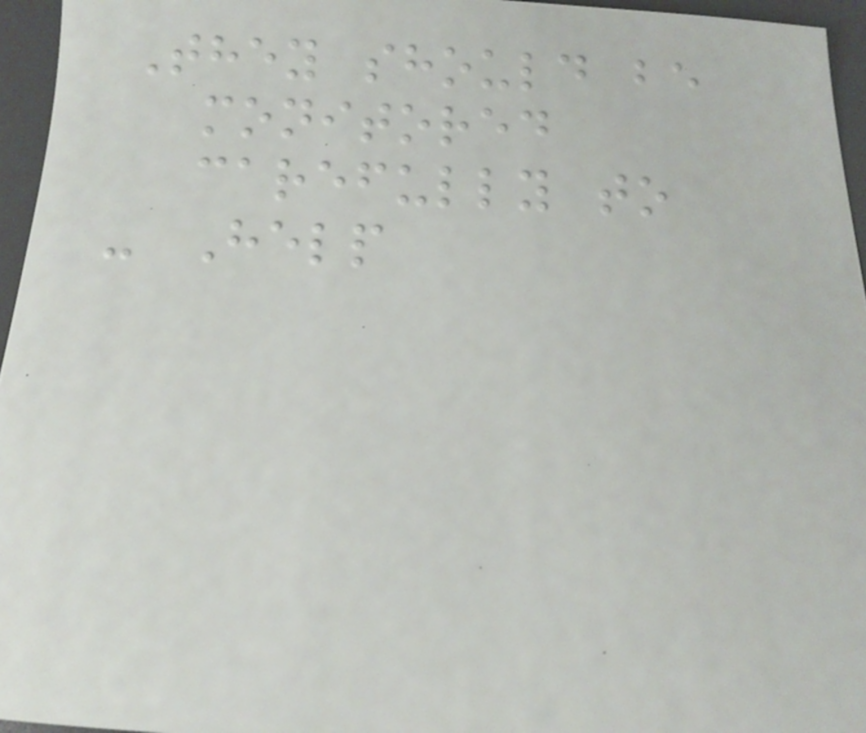They should be
monitored
carefully to
- Help
